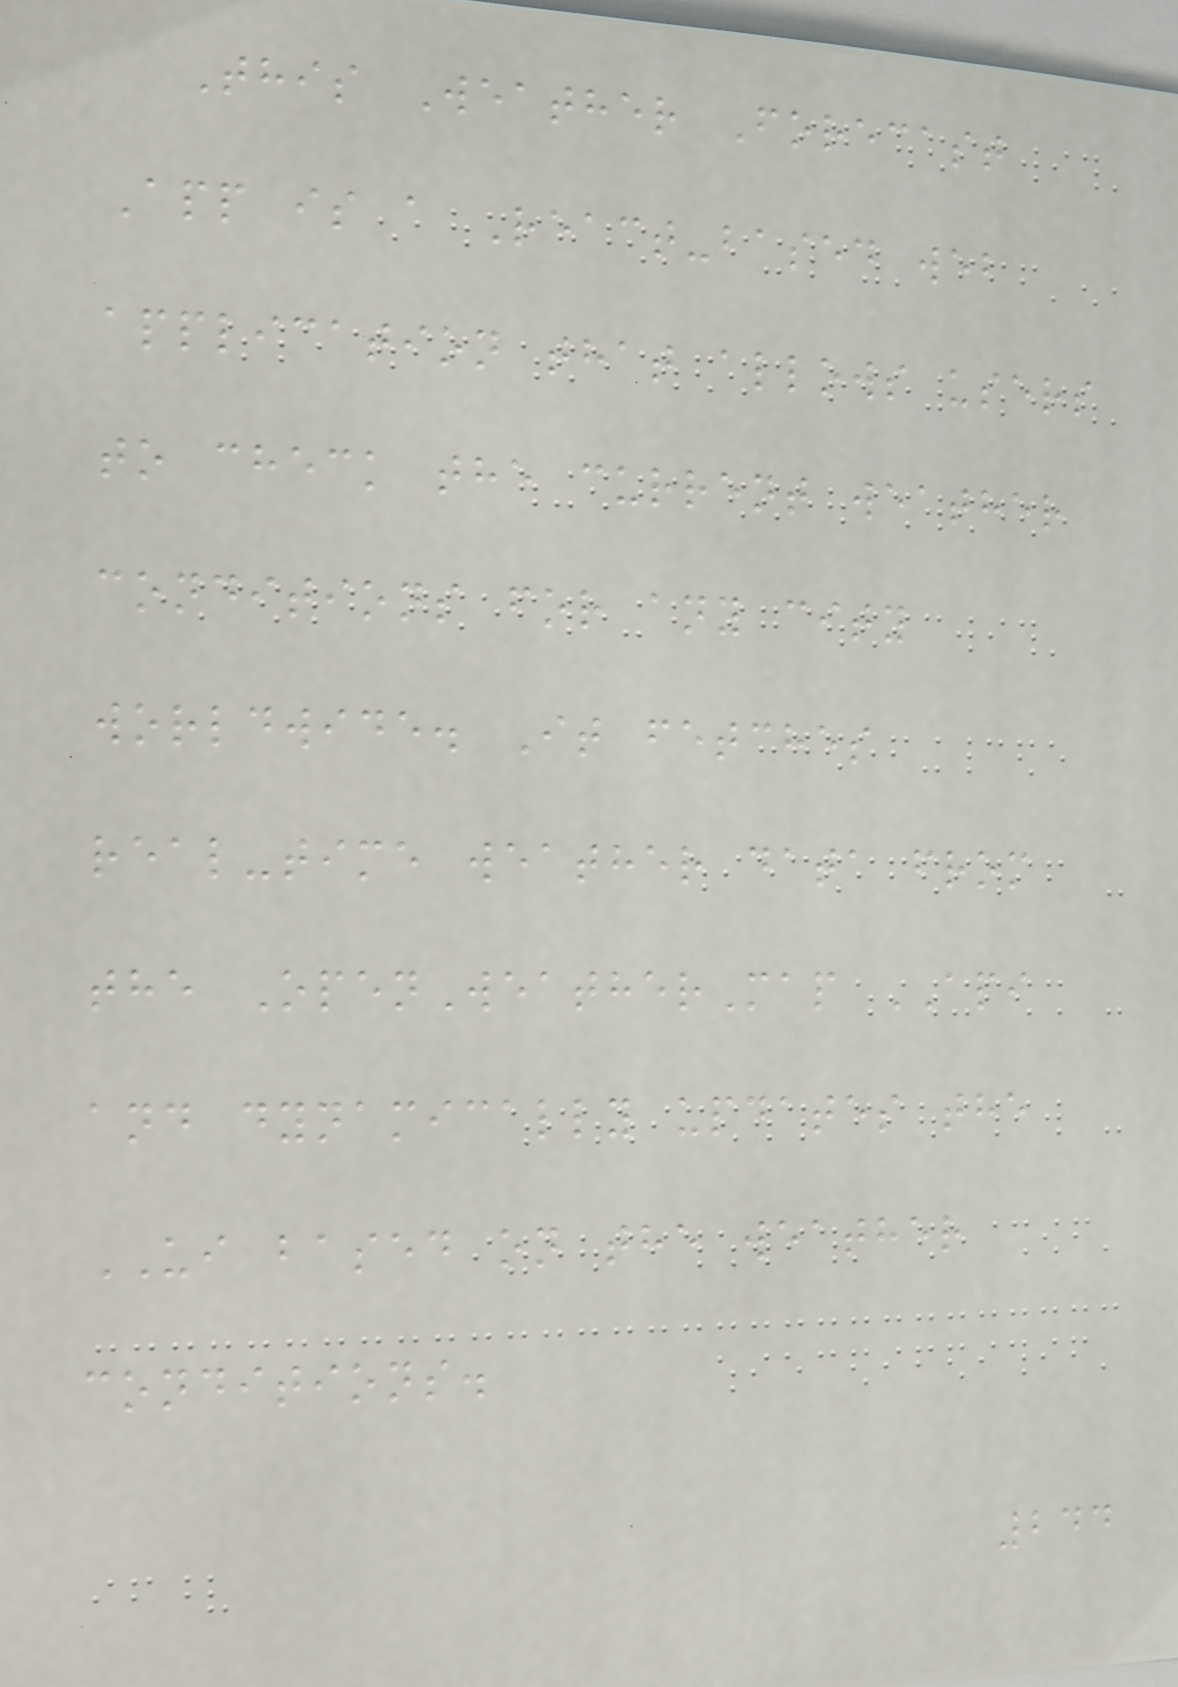This Weather Forecast
App is a React-based web
application that allows users
to check the current weather
conditions for any city
worldwide. It fetches
real-time weather data from
the OpenWeatherMap API
and dynamically updates the
UI based on the weather
conditions.
244
